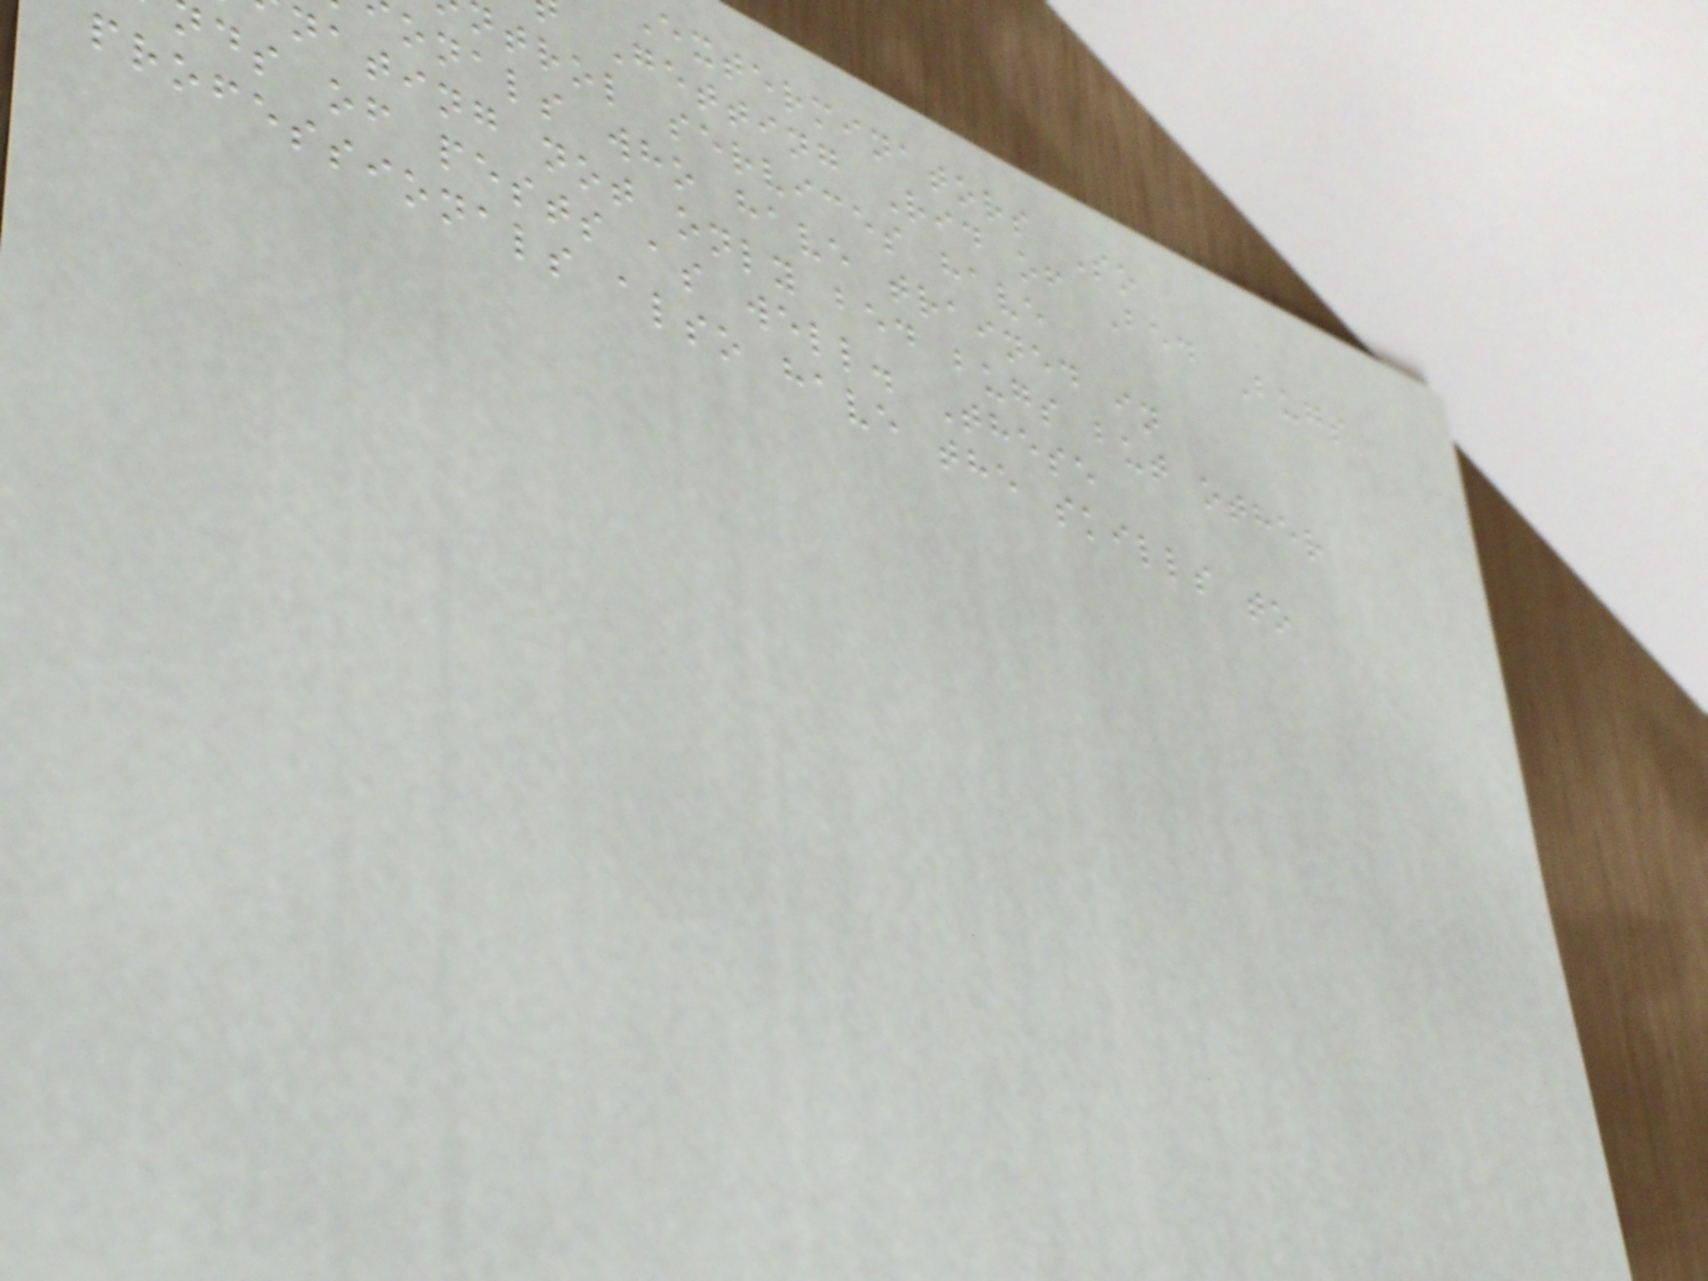exterminators So
Getting Rid of Bed Bugs
trol services have
onals who have trained in
nating not only bed bugs but other
ds of pests as well. These
professionals also have the skills to
